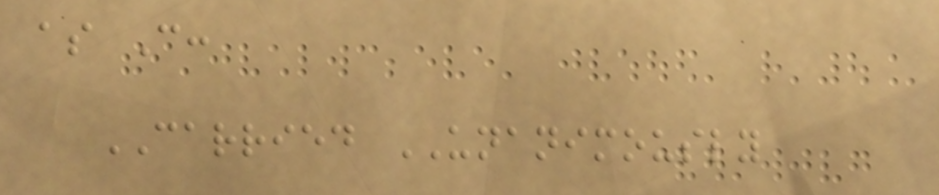as C:
CARRIED UNANIMOUSLY
